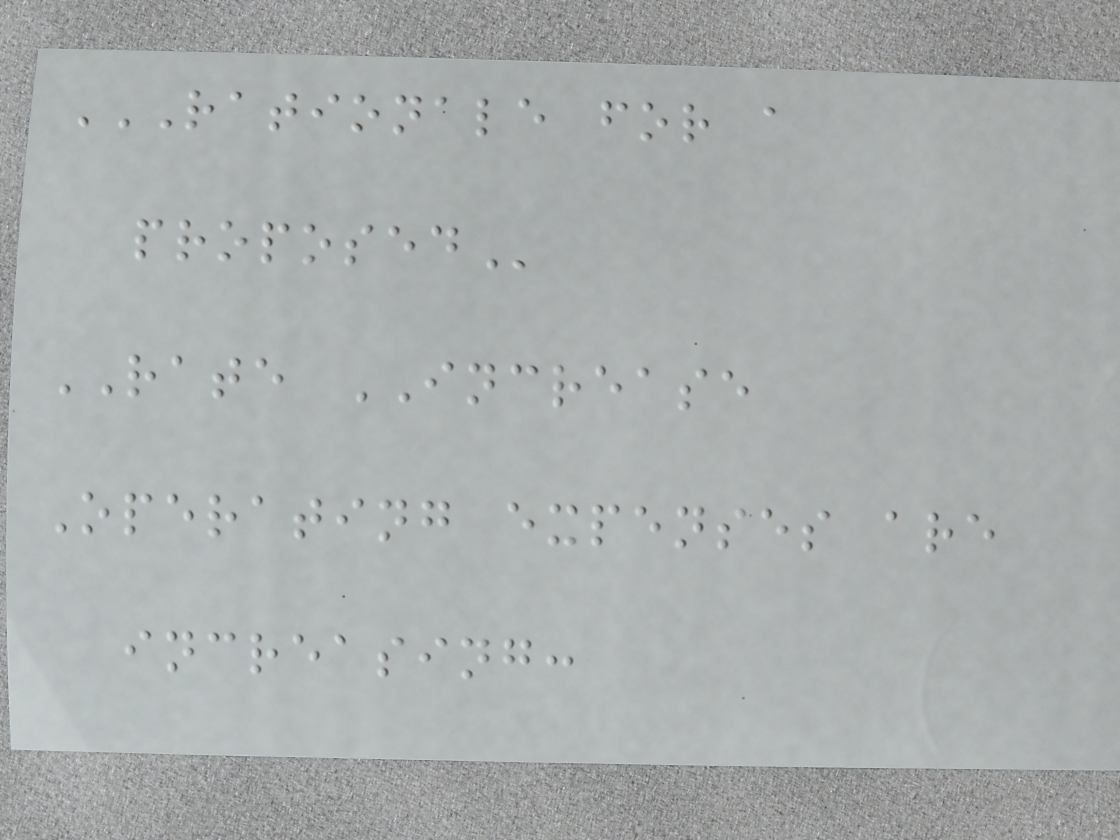RATIONALE FOR A
PROPOSED
RATE INCREASE
Operating expenses are
increasing:
